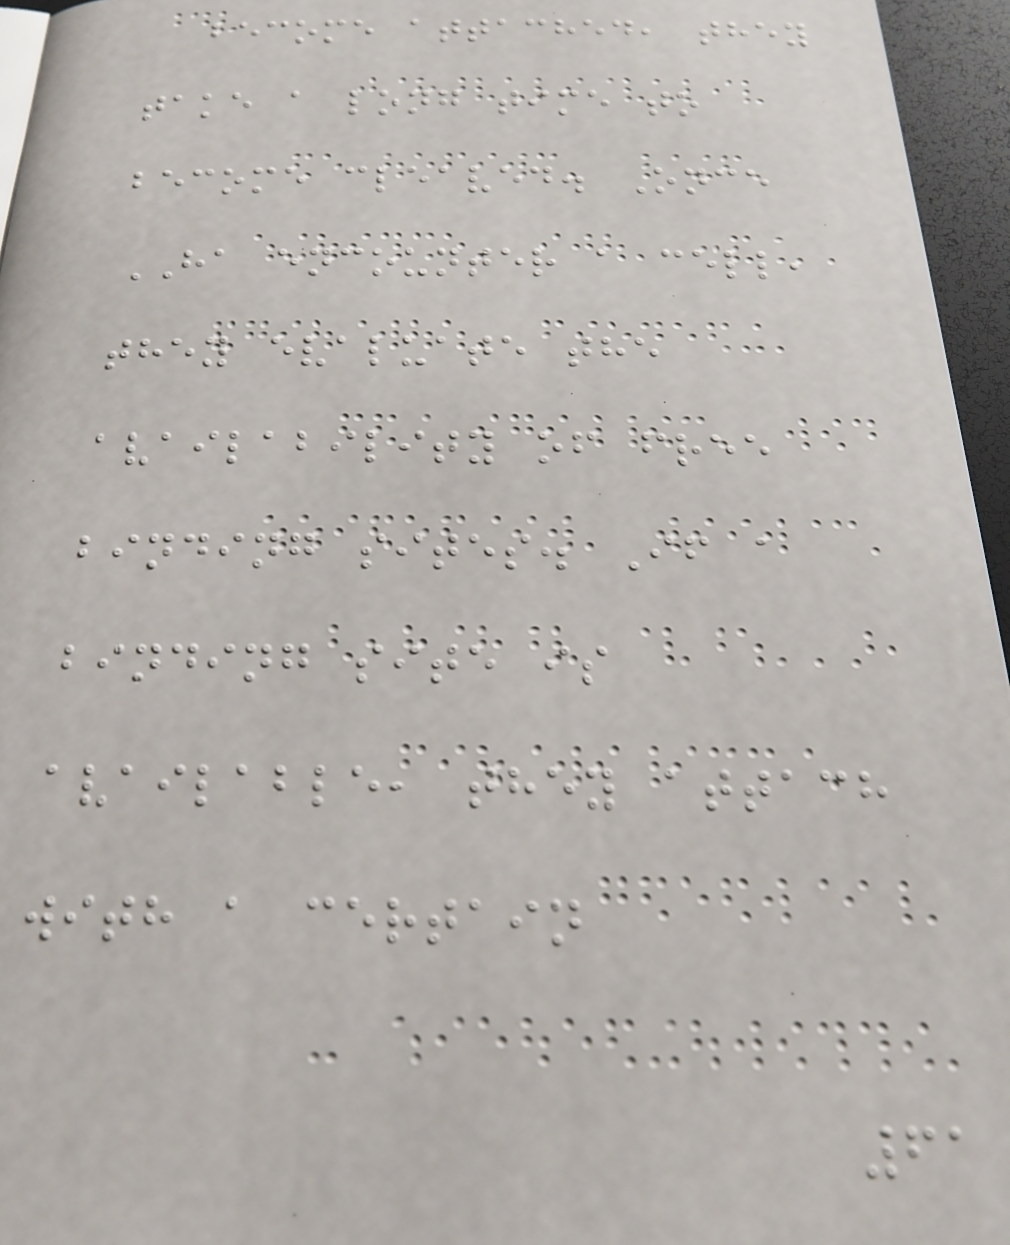become attached, they
take a long time to
become cleaved. Once
HA encounter a cell,
they evaluate the
availability of free
binding sites. If a
binding site is
available, they attach
with a certain
61
